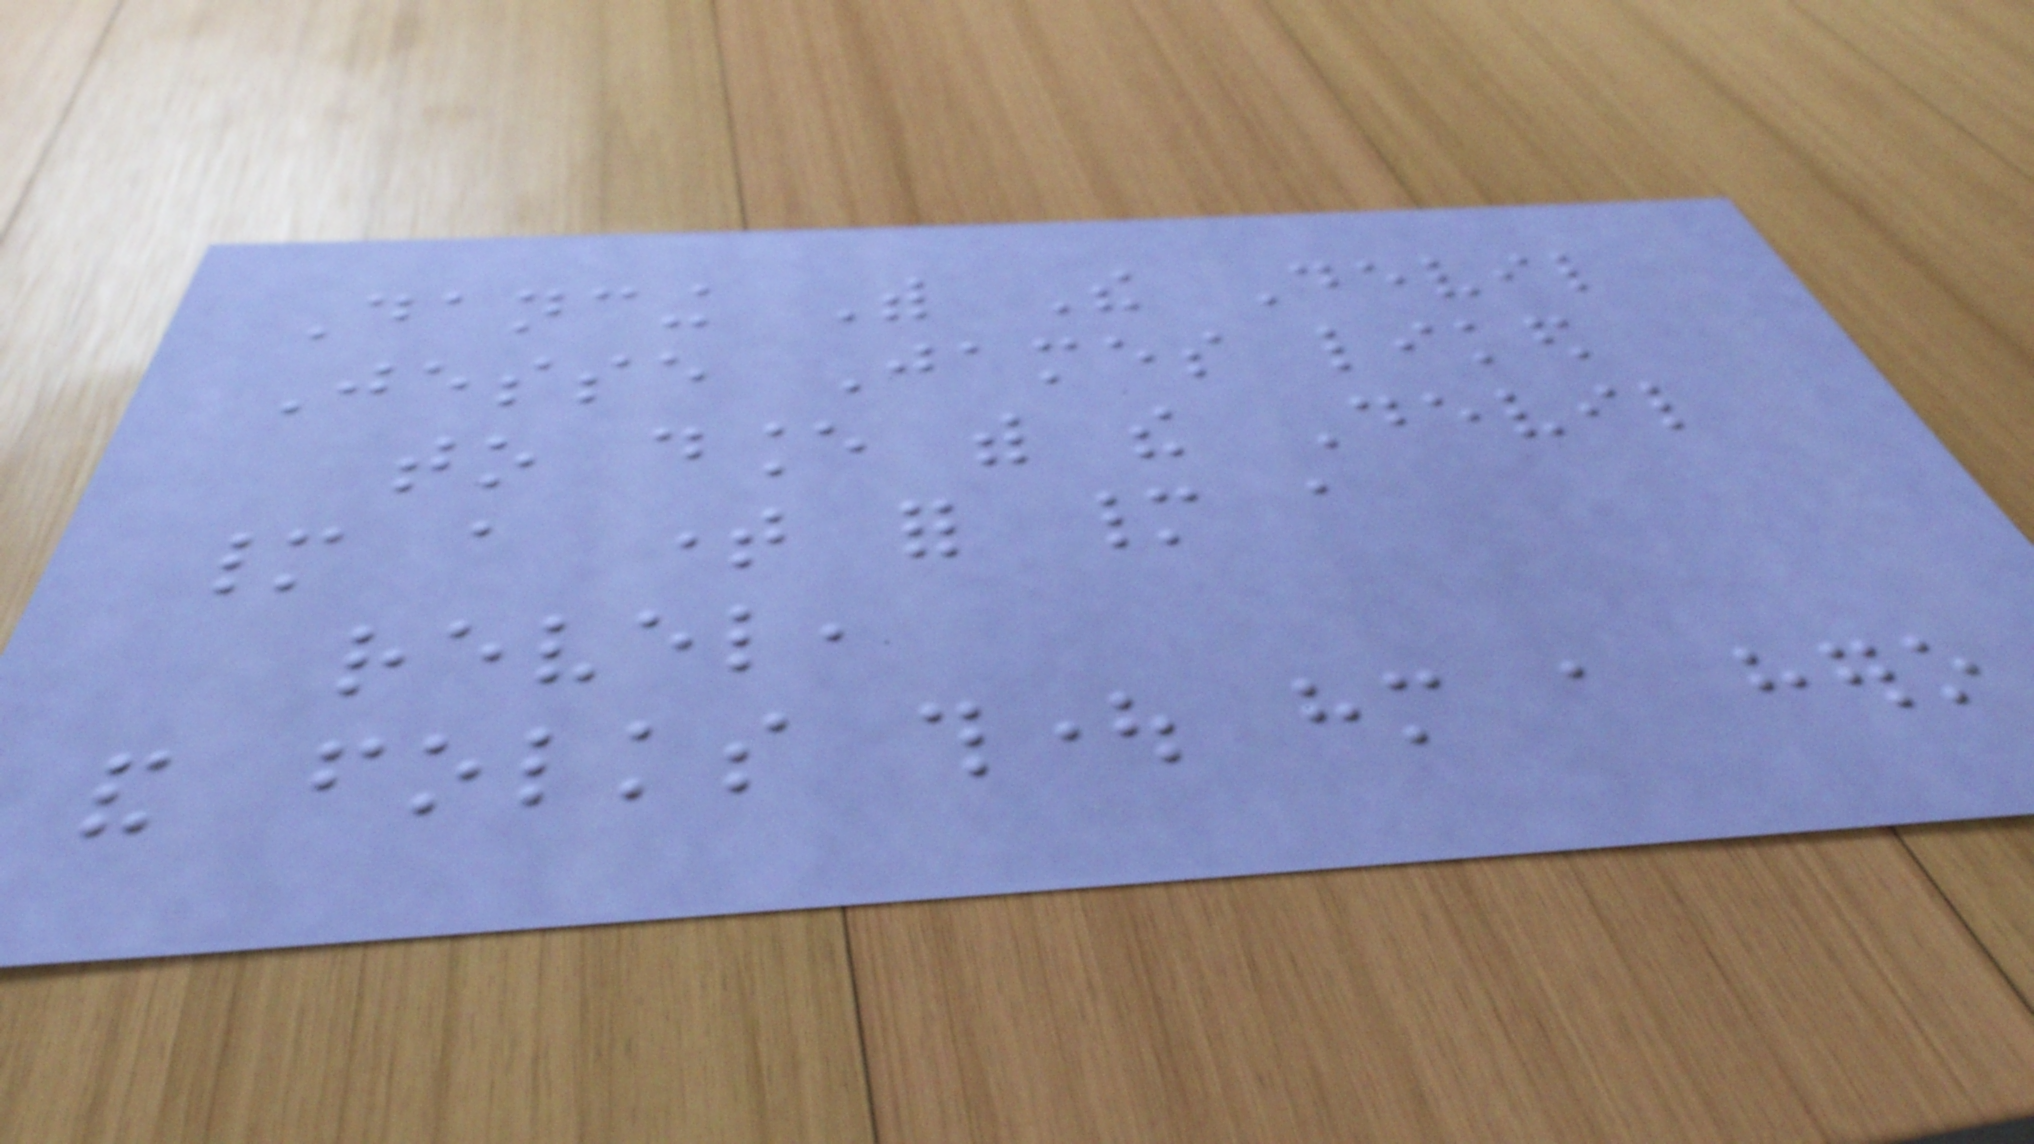Dancing With The Devil
Jesse James liked
to dance with the Devil
many a time for many a
revel,
and folks thought him a hero
